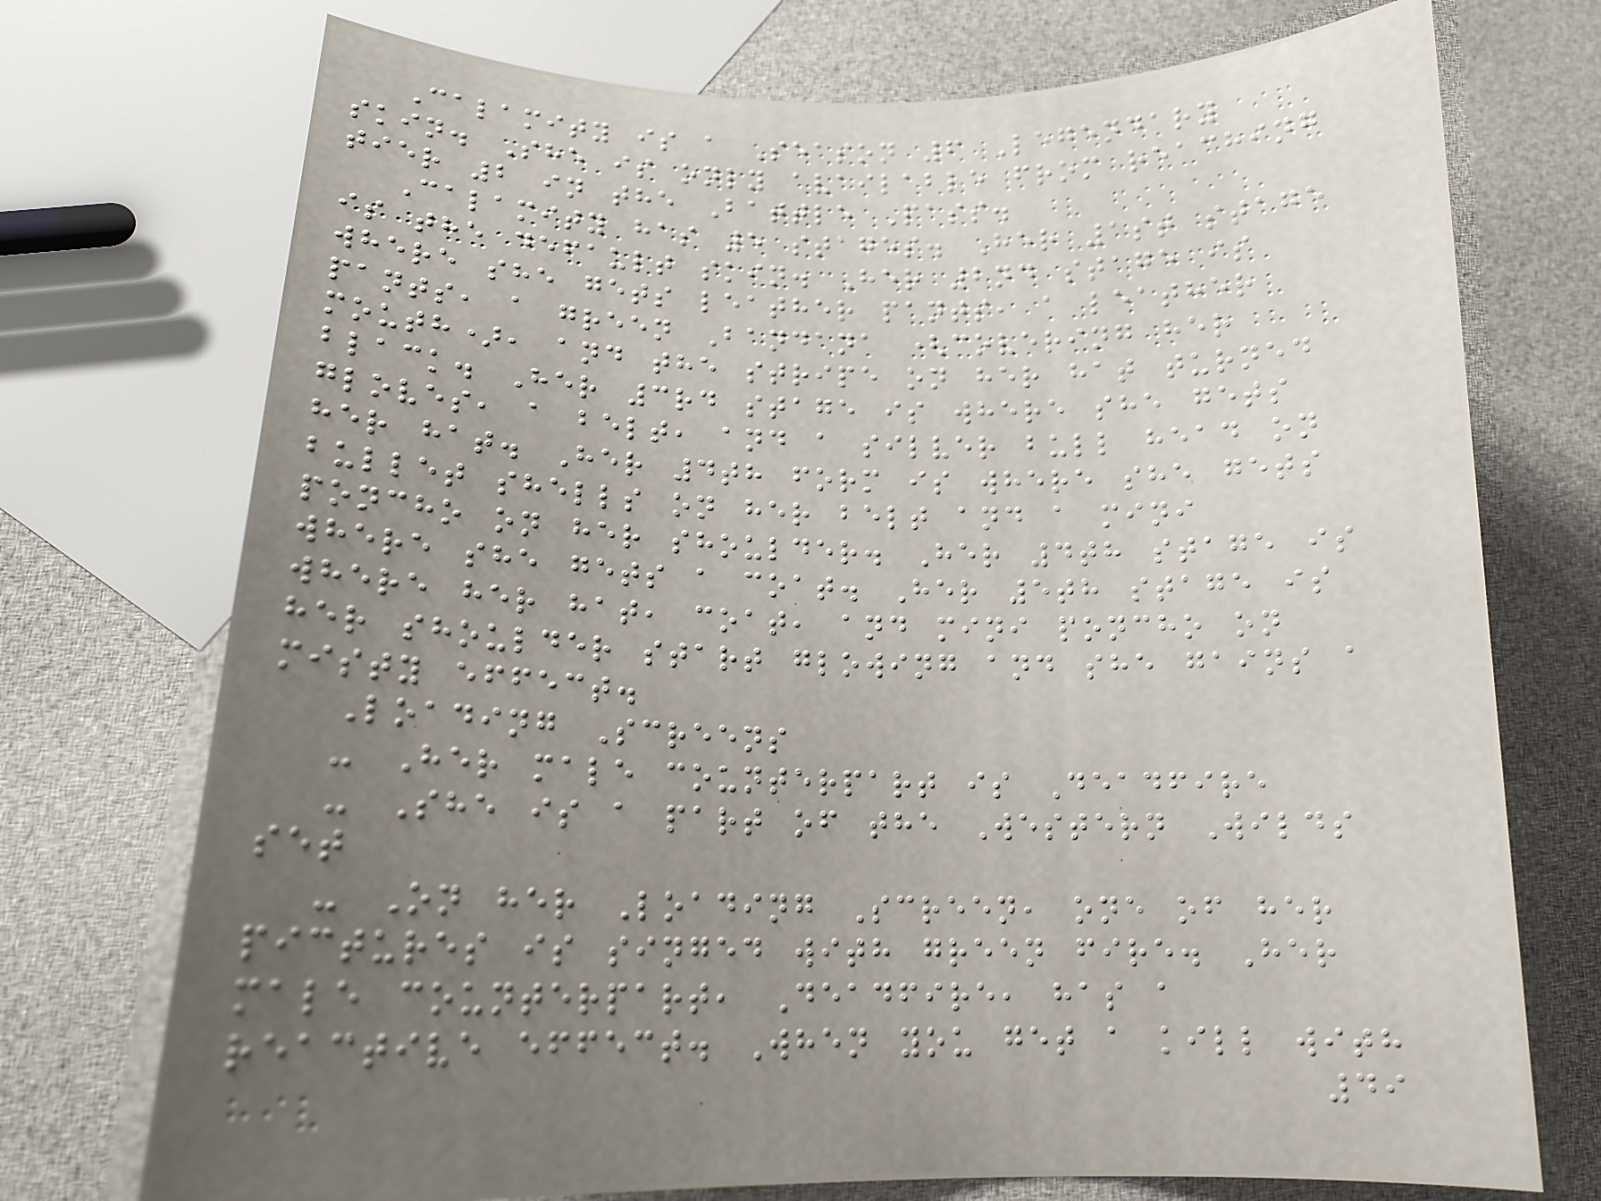Calamity is a Season 6 Legendary
skin. She is only available from reaching
tier 2 in the Battle Pass.
Calamity has 5 stages. Her 1st stage
is the default skin. Her 2nd stage is
where she gets leather pants, a leather
pants, a green Bandana (covering her
mouth), and the stripe on her hat turned
black. Her 3rd stage is where she gets
gloves, a belt, and a silver bull head on
her hat. Her 4th form is where she gets
bullet shells on her belt and a mini
poncho on her shoulder. Her 4th stage is
where she gets a coat. Her 5th stage is
where her hat, coat, and mini poncho on
her shoulder start glowing and she gains a
misty effect.
Loading Screens
- Her male counterpart is Deadfire
- She is a part of the Western Wilds
set
- On her Loading Screen, one of her
pictures is singed with green fire. Her
male counterpart, Deadfire, has a
reactive effect. When you get a kill with
49
